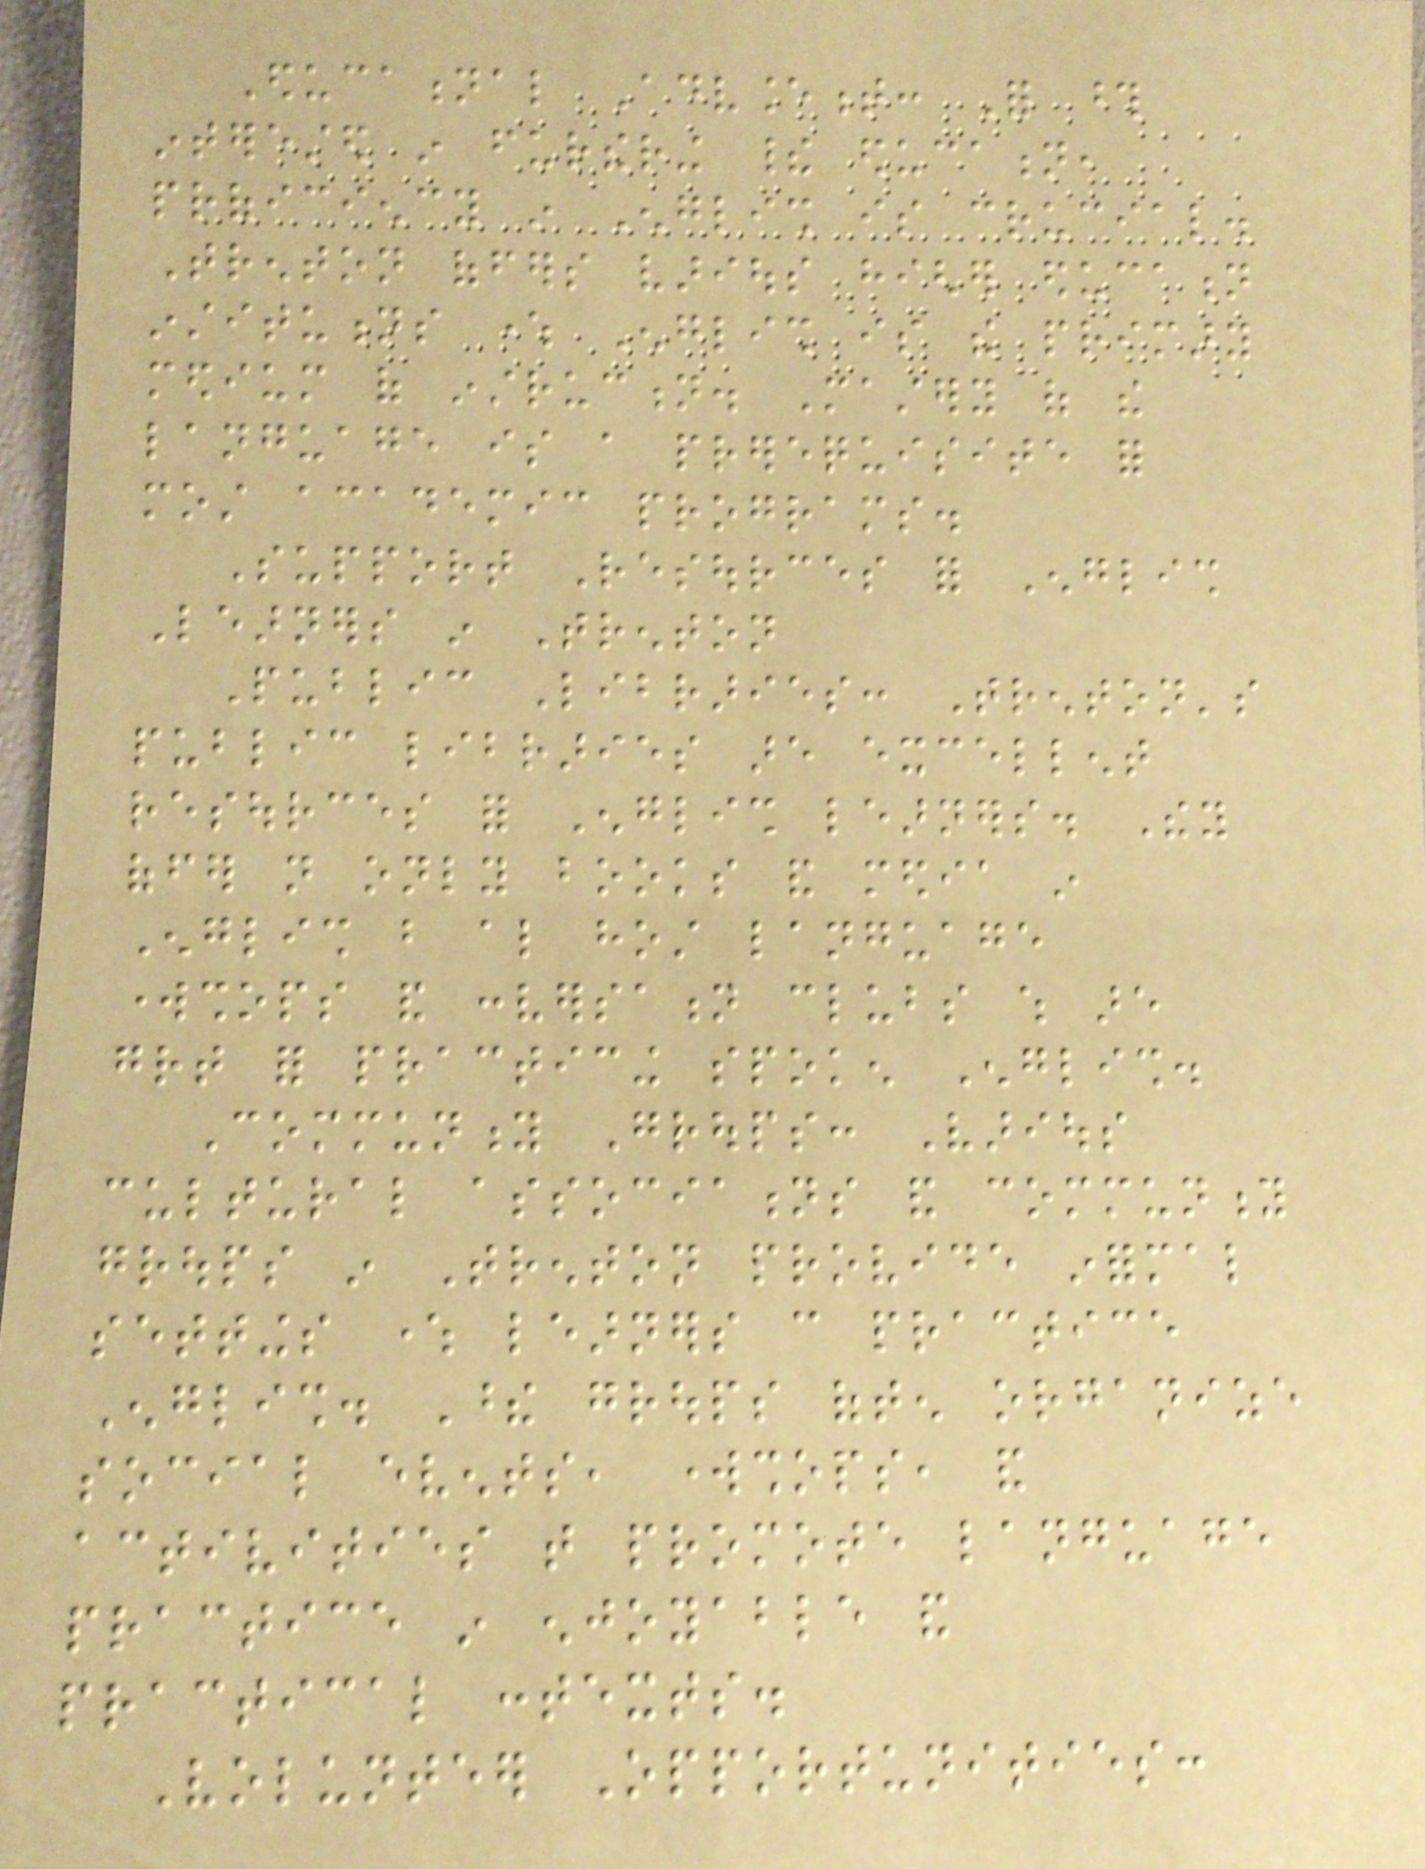Educational Advancement: For those
interested in furthering their education,
proficiency in English is crucial.
Trenton offers various higher education
institutions where English is the primary
medium of instruction. Mastery of the
language is a prerequisite for
most academic programs.
Support Resources for English
Learners in Trenton
Public Libraries: Trenton's
public libraries are excellent
resources for English learners. They
offer not only books and media in
English but also host language
workshops and conversation clubs which are
great for practicing spoken English.
Community Groups: Various
cultural associations and community
groups in Trenton provide informal
settings where learners can practice
English. These groups often organize
social events, workshops, and
activities that promote language
practice in enjoyable and
practical contexts.
Volunteer Opportunities:
